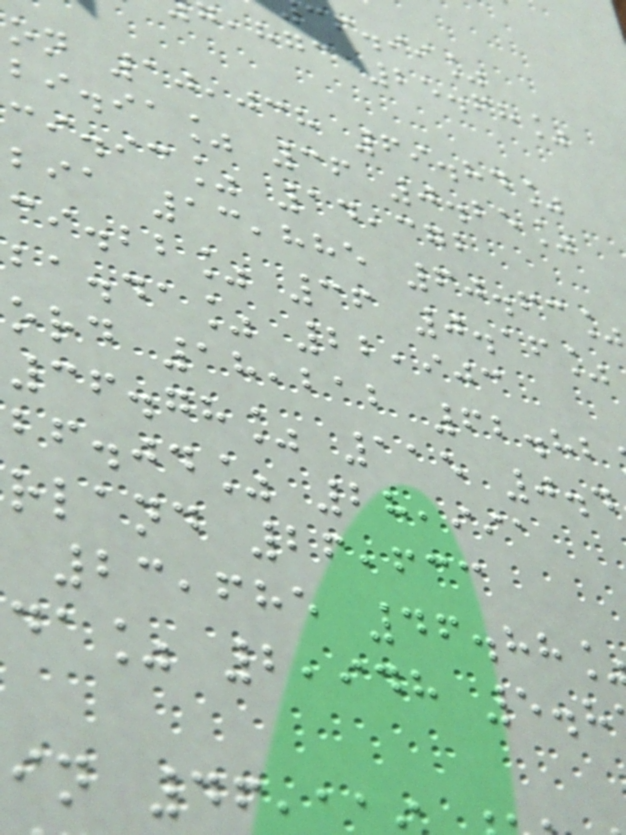cf.ii%
,hgc 25.68%
on 10,038 69.84%
bi.ia% 36 0.25%
ci.ic% 14,372
bia 13,885 60.63%
ci.bb% 36 0.16%
ba.da% 22,903
ord 18,212 62.82
36.78% 115 0.4
bf.jd% 28,991
rland 26,633
23,685 46.88
da% 2,948 5.8
in 46,
